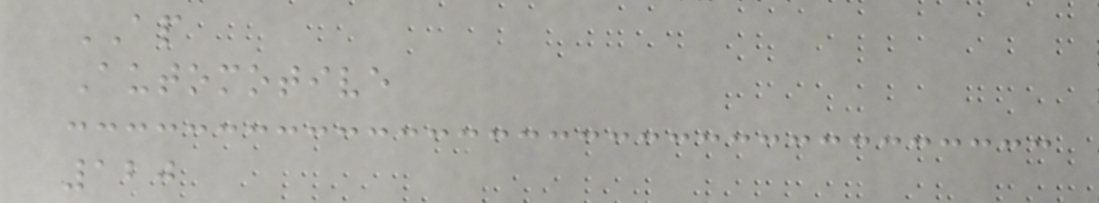AP
Automotive
120
